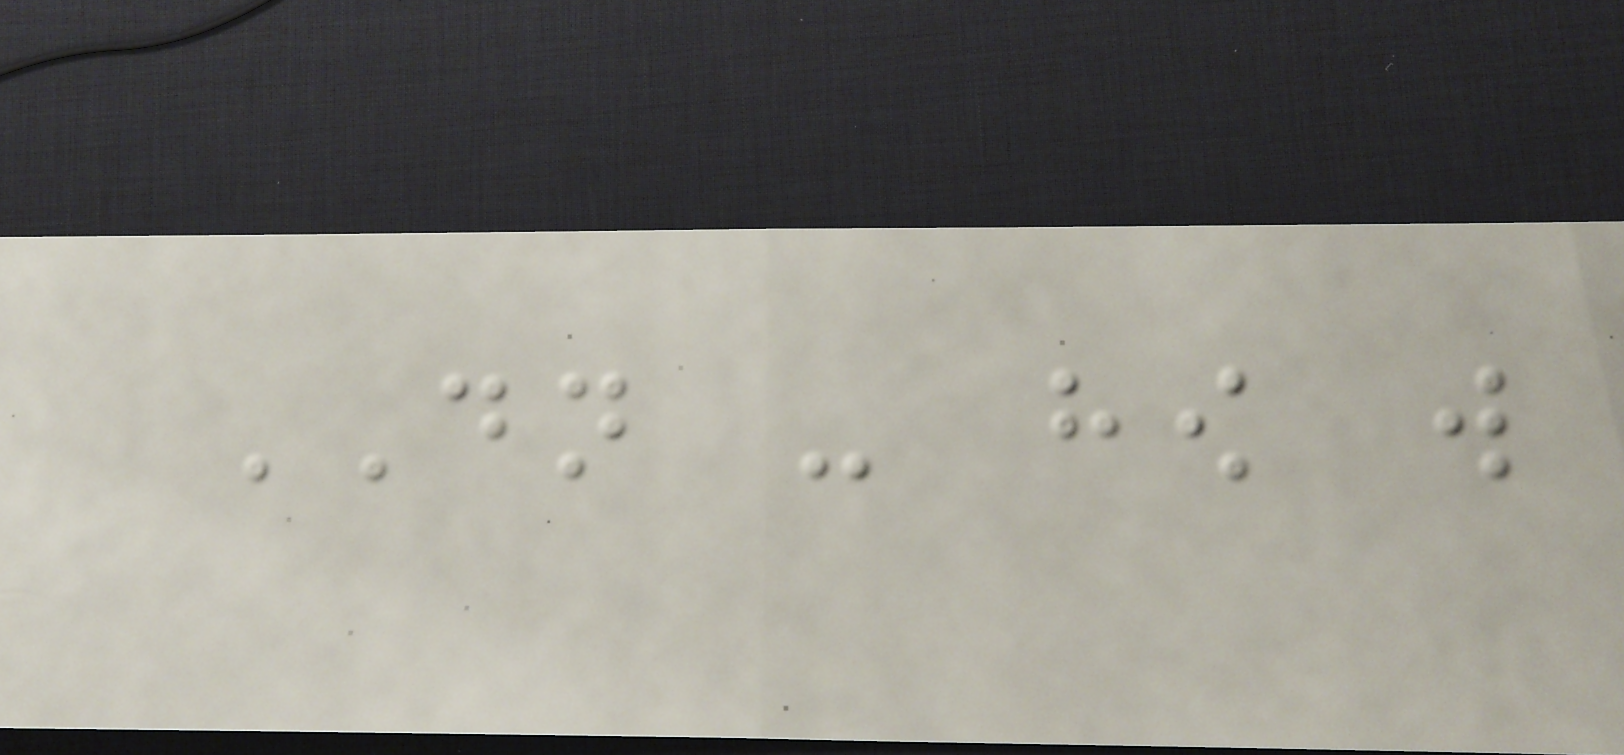DN - how will
